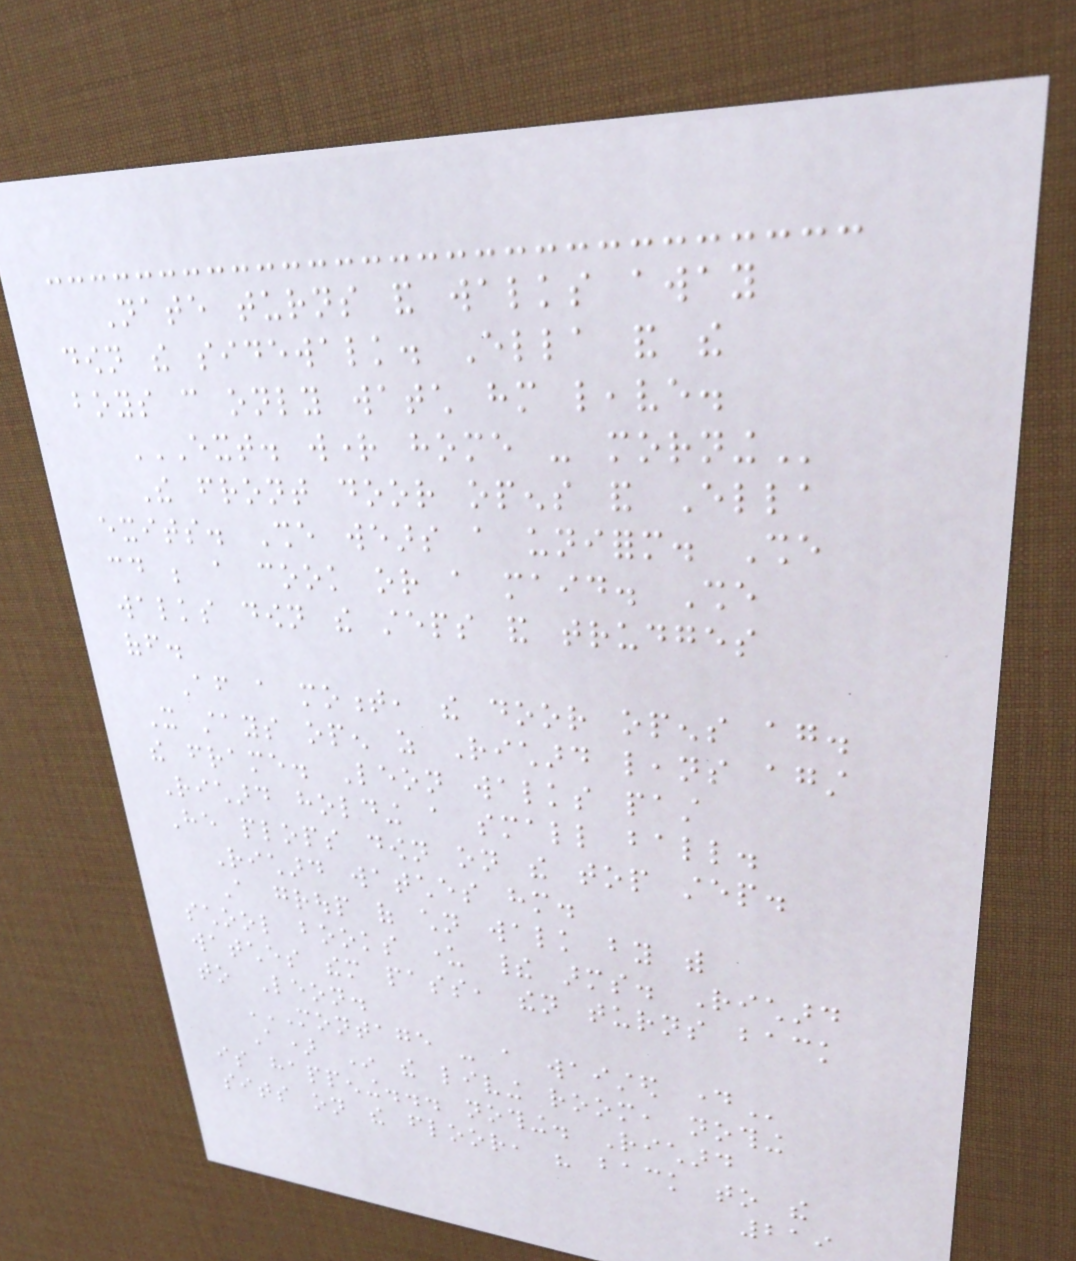Nate turns and walks away
down the sidewalk. Ella and the
boys can only watch him leave.
EXT. WRIGHT HOME - MORNING
The front door opens and Ella
exits. She wears a uniform. She
could be a cook or a maid. She
walks down the steps and trudges
off.
After a moment, the door opens again.
It stays open as Richard leans against
the frame. Leon walks past
Richard holding a small ball.
He plops down on the top step.
Richard watches him.
A group of children walk by with
school books under their arms. Richard
watches them pass, then turns back
to Leon.
MONTAGE - A WAISTED DAY
A) In the living room, nothing
is happening... nothing. Richard
sits on the floor, his back to the
219
